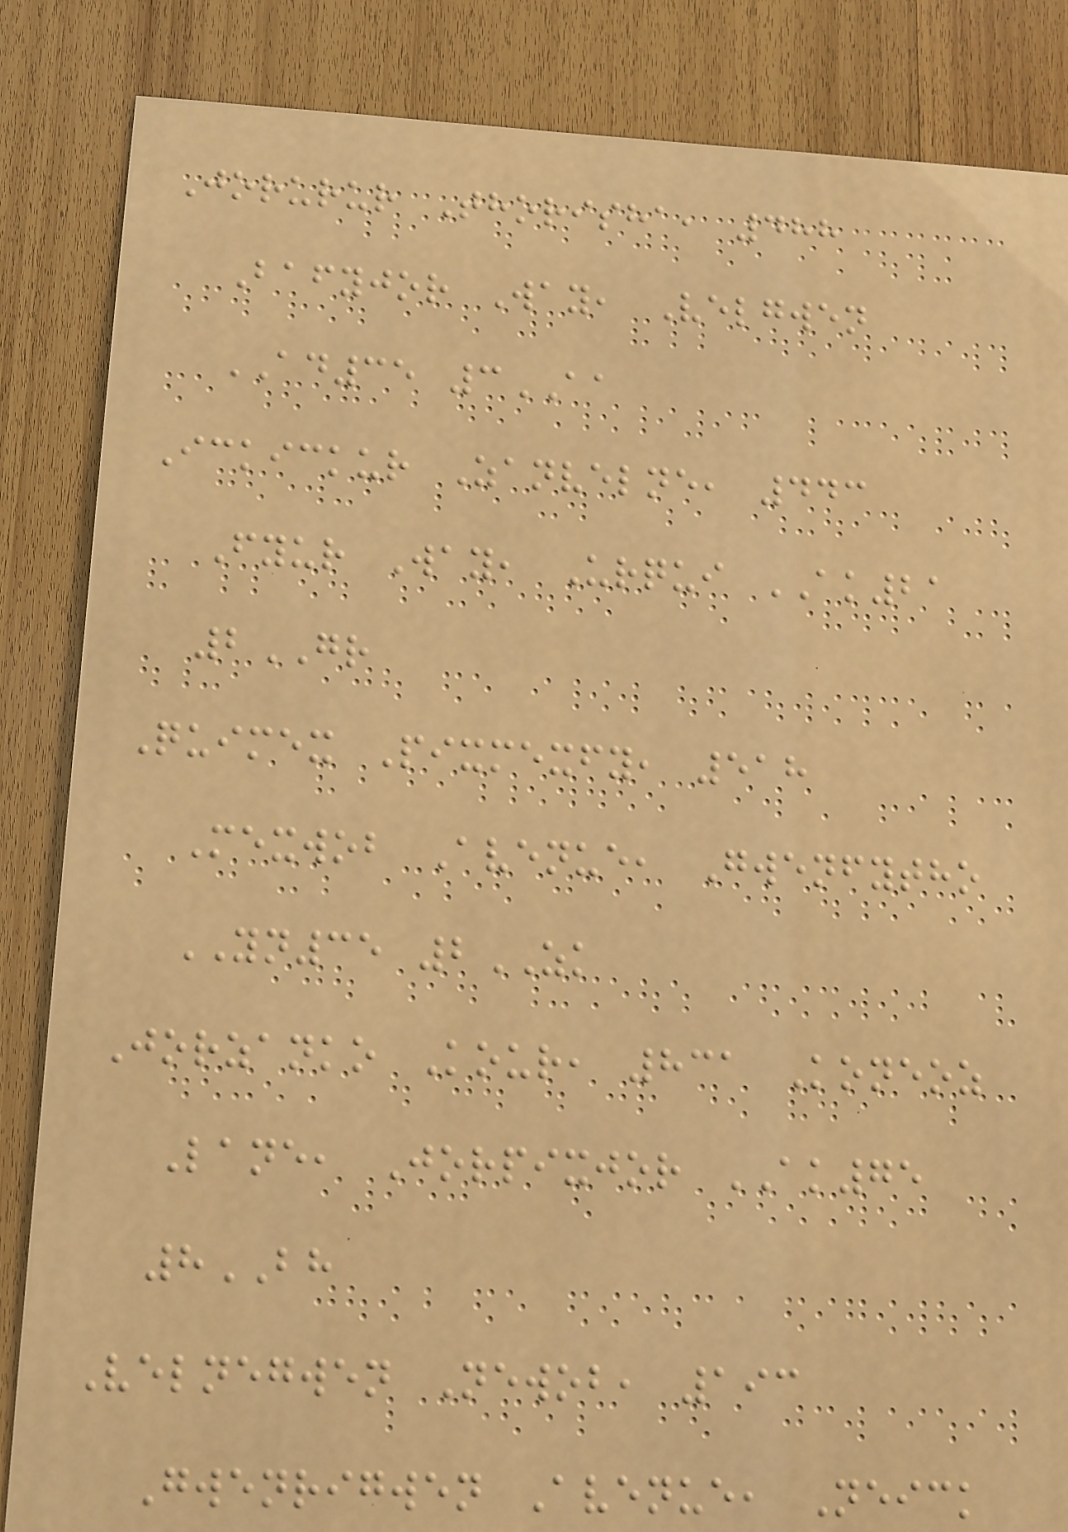Jorurur Thorisha, 488
Bafyjor Way, Velgwen
AD35 3AA
Ickickur Zanvelne, 443
Fyur Way, Urqui AK21
2GR
Quimex Pixmexfy, 518
Mexwob Avenue, Gwenfytho
YN35 2ZK
Jorzanko Kour, 831 Koneoz
Lane, Jorpixjor AK75
8BH
Velnegwen Newob, 193
Gwenrigwen Avenue, Neick
